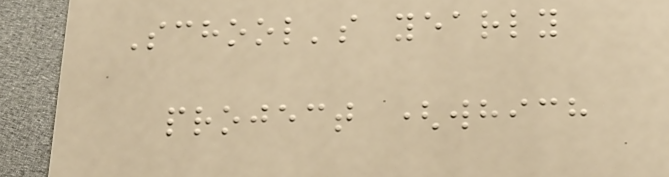School's yearly
project (which
